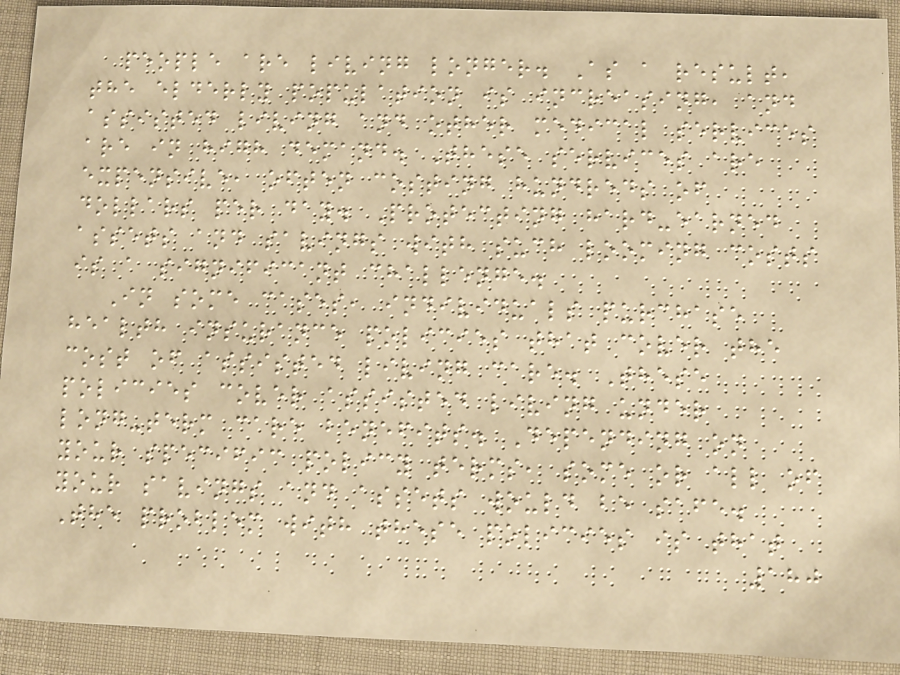people are living longer. As a result,
the elderly population is increasing, and
assisted living and other medical services
are in high demand. These services are
expensive, often costing hundreds of
dollars per day. Protecting hard-earned
assets and savings with such looming costs
is a significant challenge.
In some cases, individuals purchase
health insurance policies that cover the
cost of assisted living care. These
policies cover assisted living under
long-term care benefits. Depending on
your specific policy terms, some or all of
your savings and assets would be safe.
The problem with these policies is that
180
